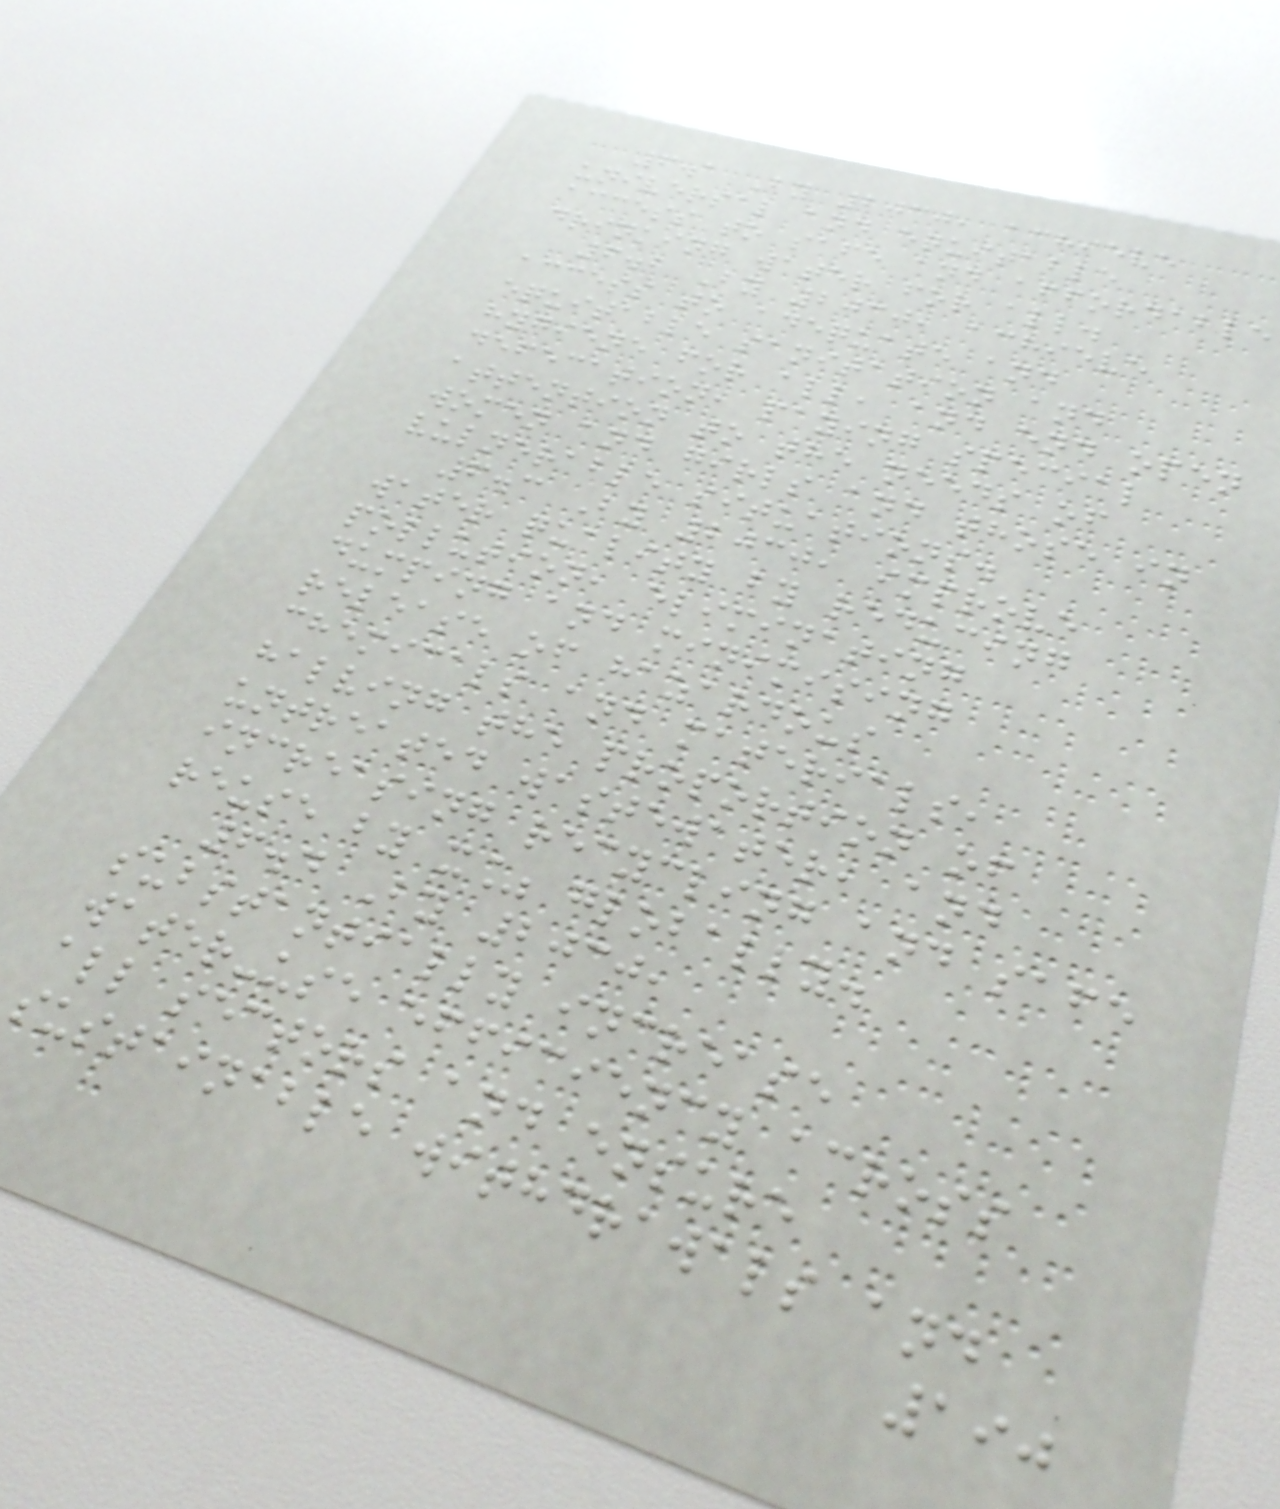6.1 By 2030, achieve
universal and equitable
access to safe and affordable
drinking water for all.
6.2 By 2030, achieve
access to adequate and
equitable sanitation and
hygiene for all, and end open
defecation, paying special
attention to the needs of
women and girls and those in
vulnerable situations.
6.3 By 2030, improve
water quality by reducing
pollution, eliminating
dumping and minimising
release of hazardous
chemicals and materials,
halving the proportion of
untreated wastewater, and
increasing recycling and safe
reuse by x% globally.
6.4 By 2030,
substantially increase
water-use efficiency across
all sectors and ensure
sustainable withdrawals and
190
